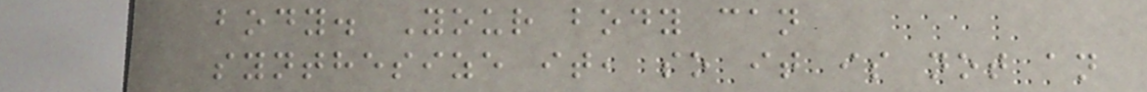body. Your body can
synthesize it, so it is not an
